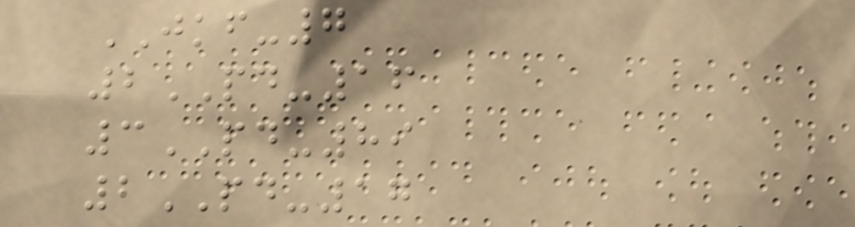JKF-7
2PD-16
3PD-89
2PD-17
